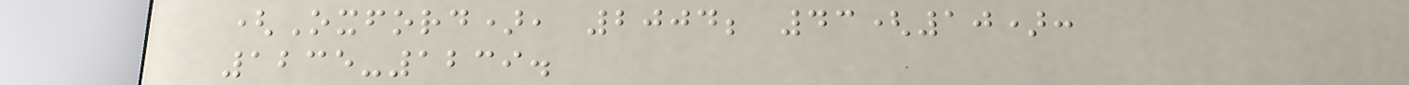(Oxford), 2004; 43(10):
1235-1239.
